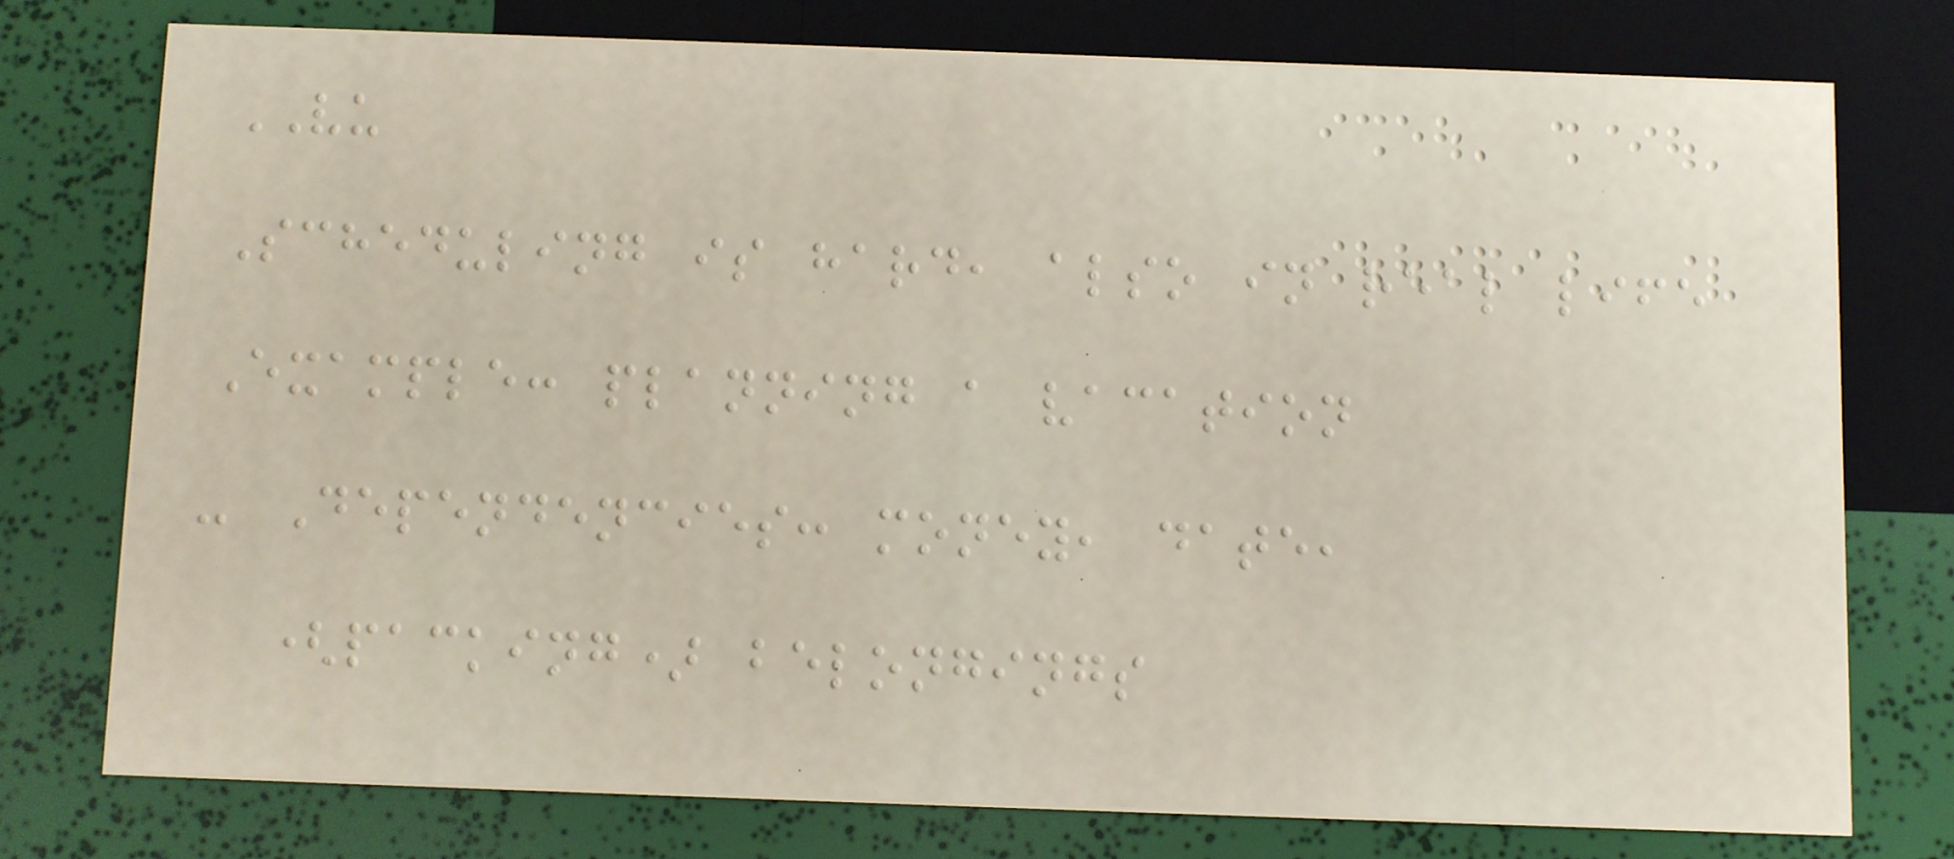VU
Scheduling is hard, also in real life
Example: planning a vacation
- Dependencies: money, date,
(packing) belongings
